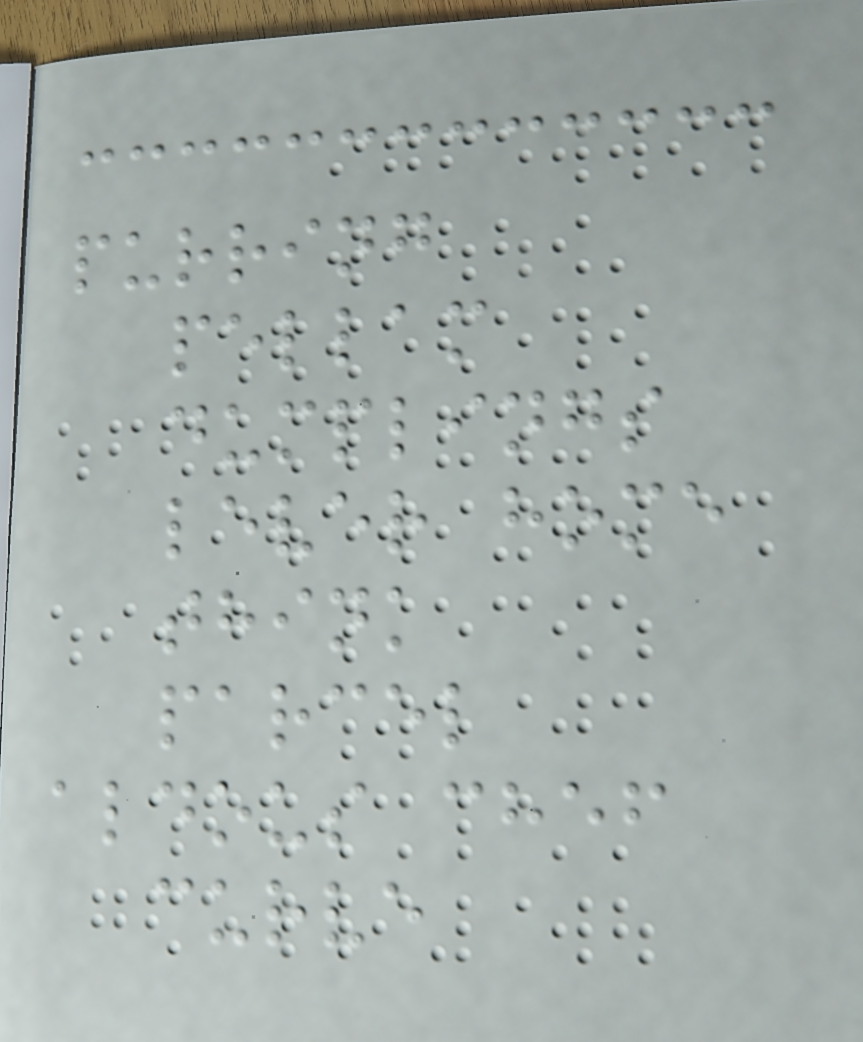purring
pellam
dumplings
lever home
think
parcel
aldous chef
curve
